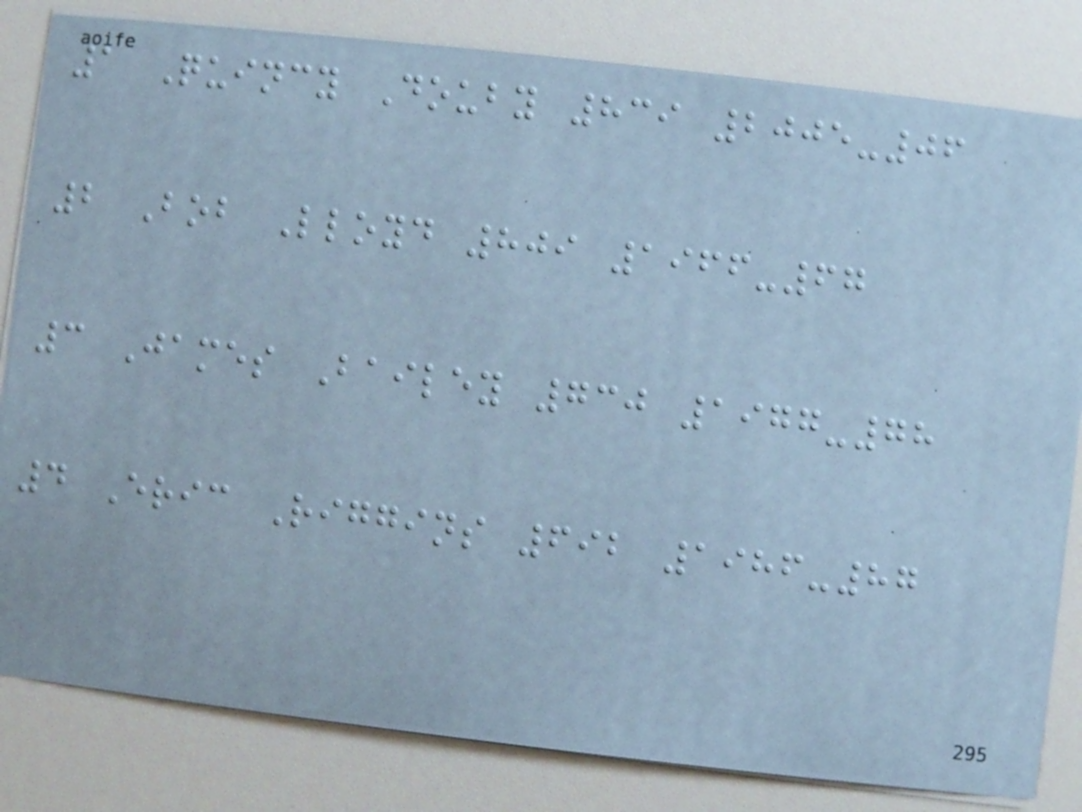1 Quincy Douby 839 2005-06
2 Bob Lloyd 809 1966-67
3 James Bailey 730 1977-78
4 Eric Riggins 692 1986-87
